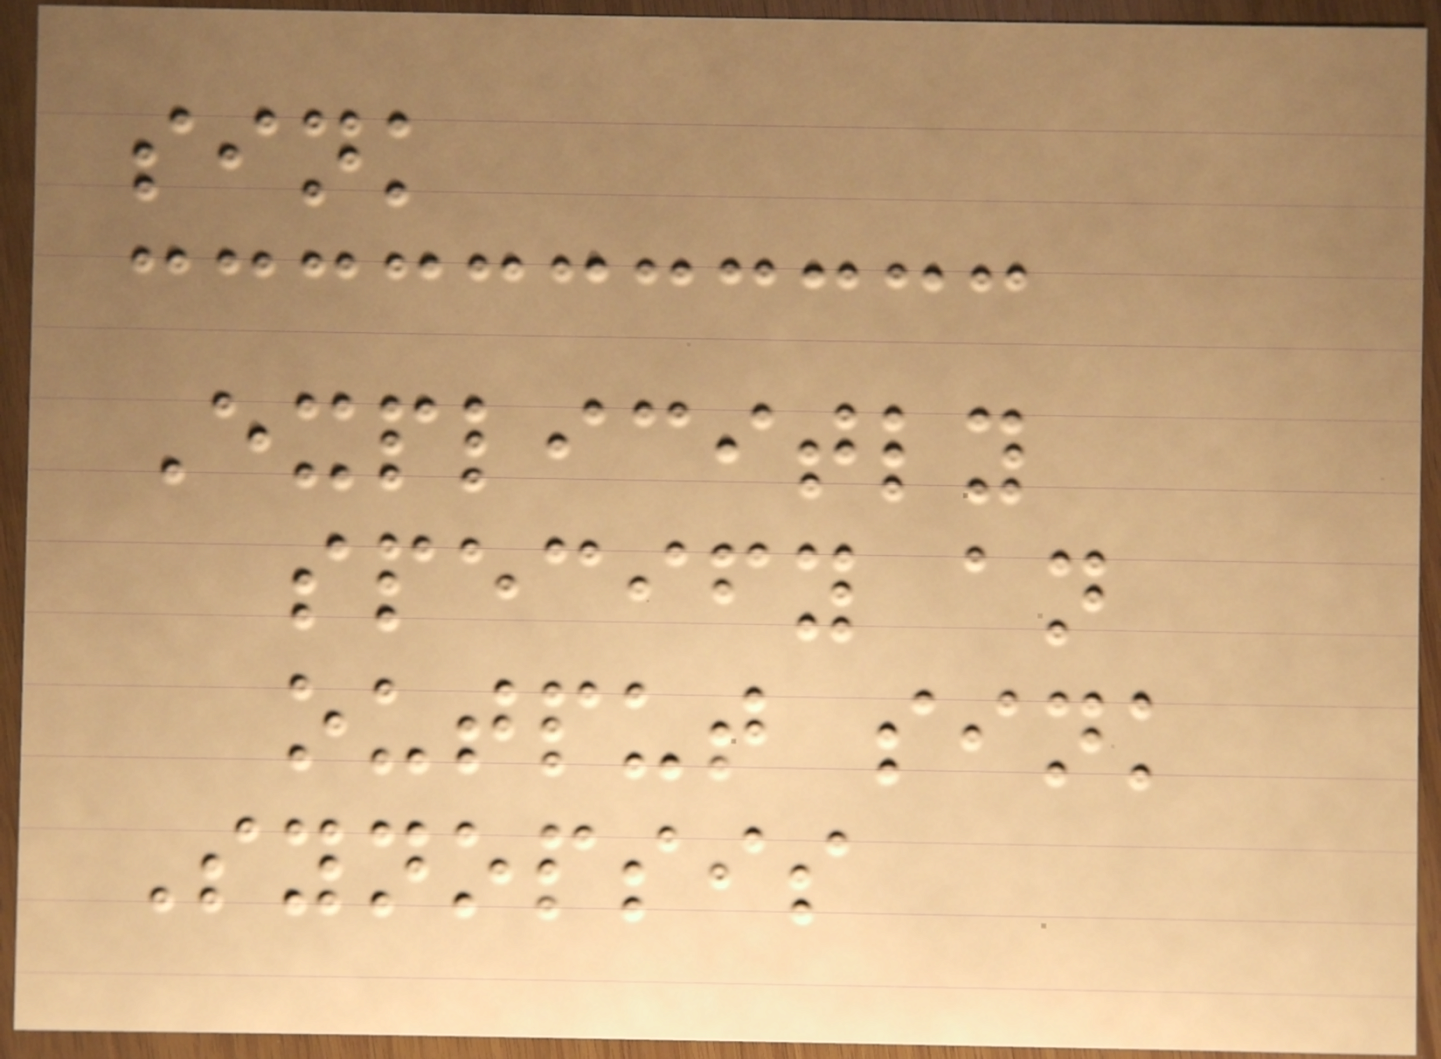sink
Explicitly
specify an
output sink
Synopsis
